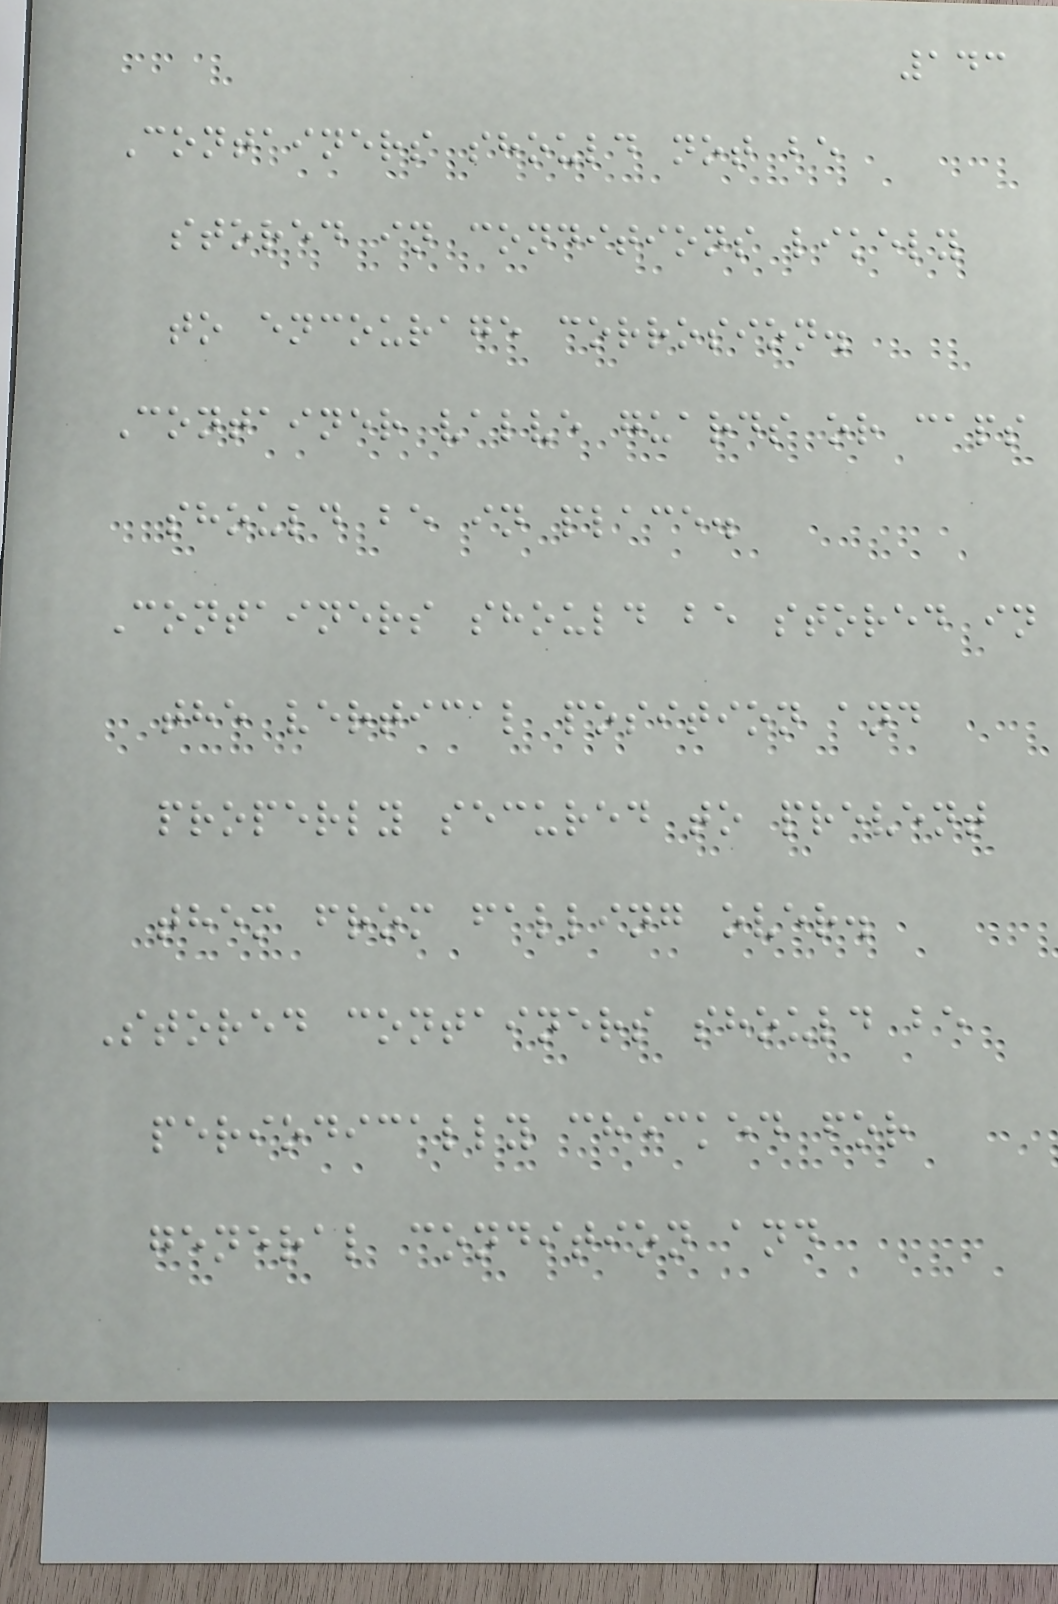143
Containers should not be
stored in conditions likely
to encourage corrosion.
Container valve guards or caps
should be in place.
Containers should be stored in
the vertical position and
properly secured to prevent
them from falling over.
Stored containers should be
periodically checked for
general condition and
